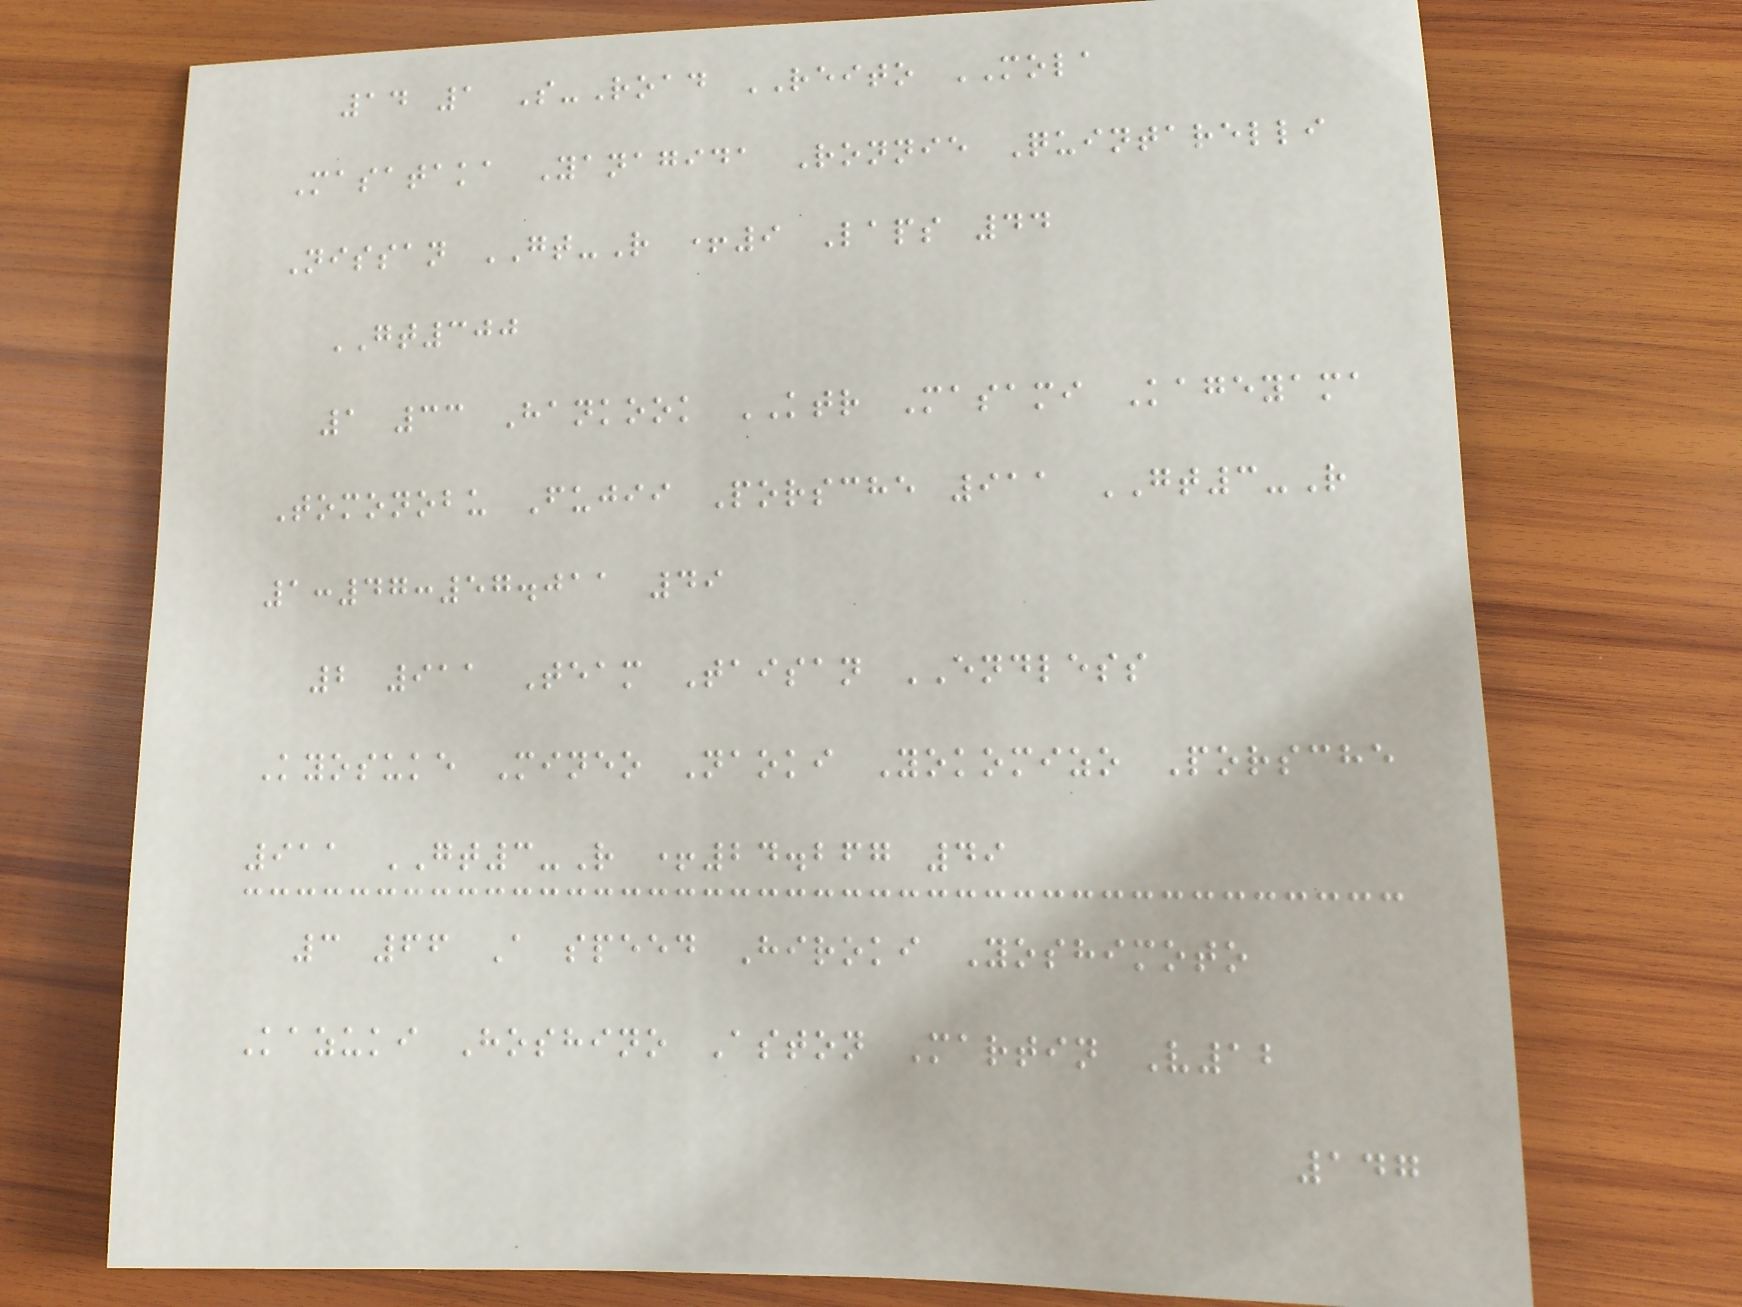14 1 S-Road REITO MOLA
Masataka Yanagida Ronnie Quintarelli
Nissan GT-R +9 Laps 44
GT300
1 33 Hankook KTR Masami Kageyama
Tomonobu Fujii Porsche 911 GT3-R
1:47:57.011 49
2 911 Team Taisan ENDLESS
Kyosuke Mineo Naoki Yokomizo Porsche
911 GT3-R +24.267 49
3 66 A speed Hiroki Yoshimoto
Kazuki Hoshino Aston Martin V12
147
